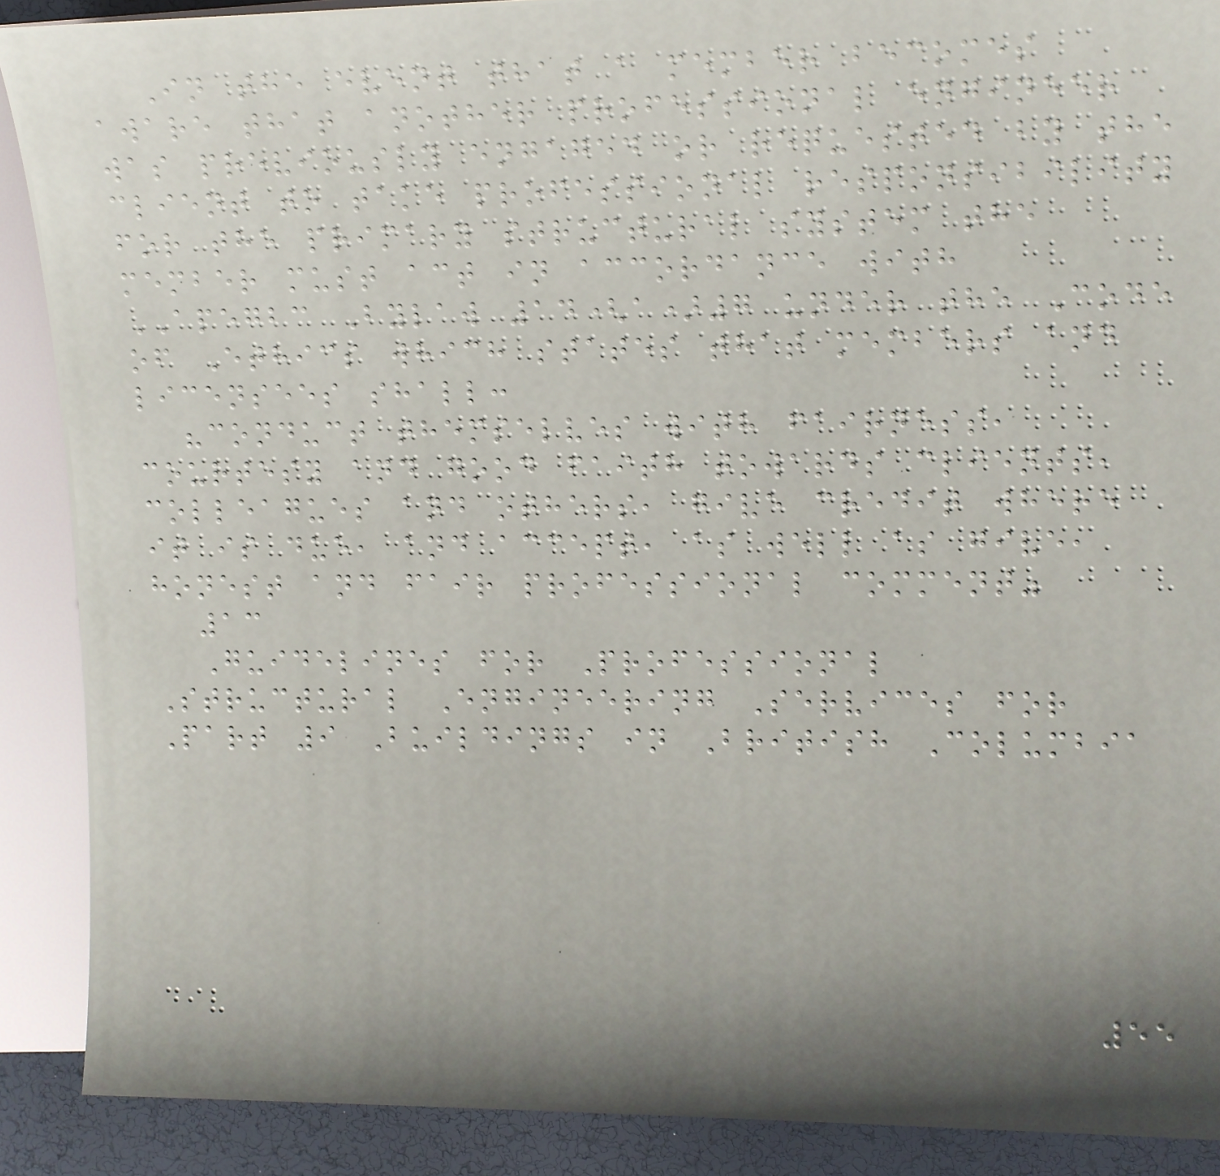In the event that a member becomes
aware that another professional engineer
was previously engaged or requested by the
client to take professional responsibility
for the primary structural system the
member must act in accordance with
APEGBC Bylaw 14(a)7 under the Code
of Ethics which states that members and
licensees shall:
"conduct themselves with fairness,
courtesy and good faith towards clients,
colleagues and others, give credit where
it is due, and accept, as well as give,
honest and fair professional comment"
13
Guidelines for Professional
Structural Engineering Services for
Part 9 Buildings in British Columbia
55
